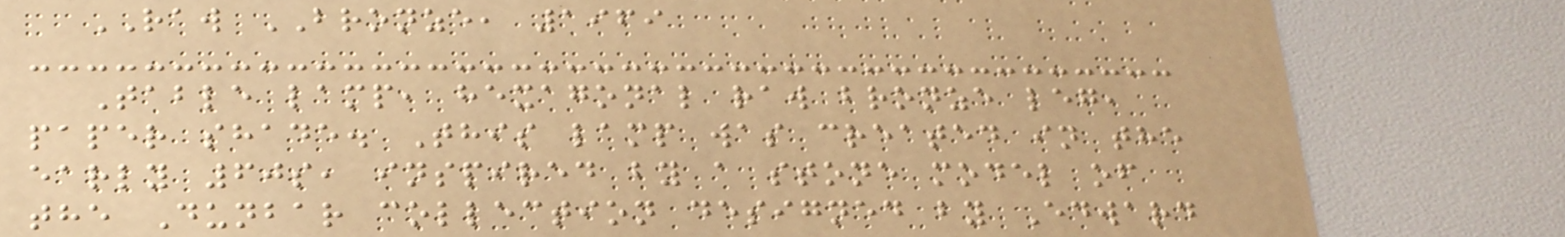RAW BRONZE, 1969
Table lamp, hexagonal raw bronze leg,
paper shade. This lamp was created in the
early 60s, inspired by a stone model of
the Dunbar collection designed by Edward
